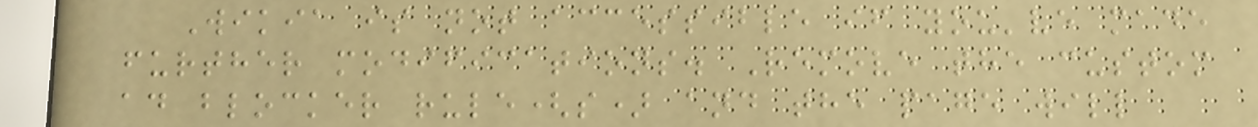Wikia is not accessible if you've made
further modifications. Remove the custom
ad blocker rule(s) and the page will
